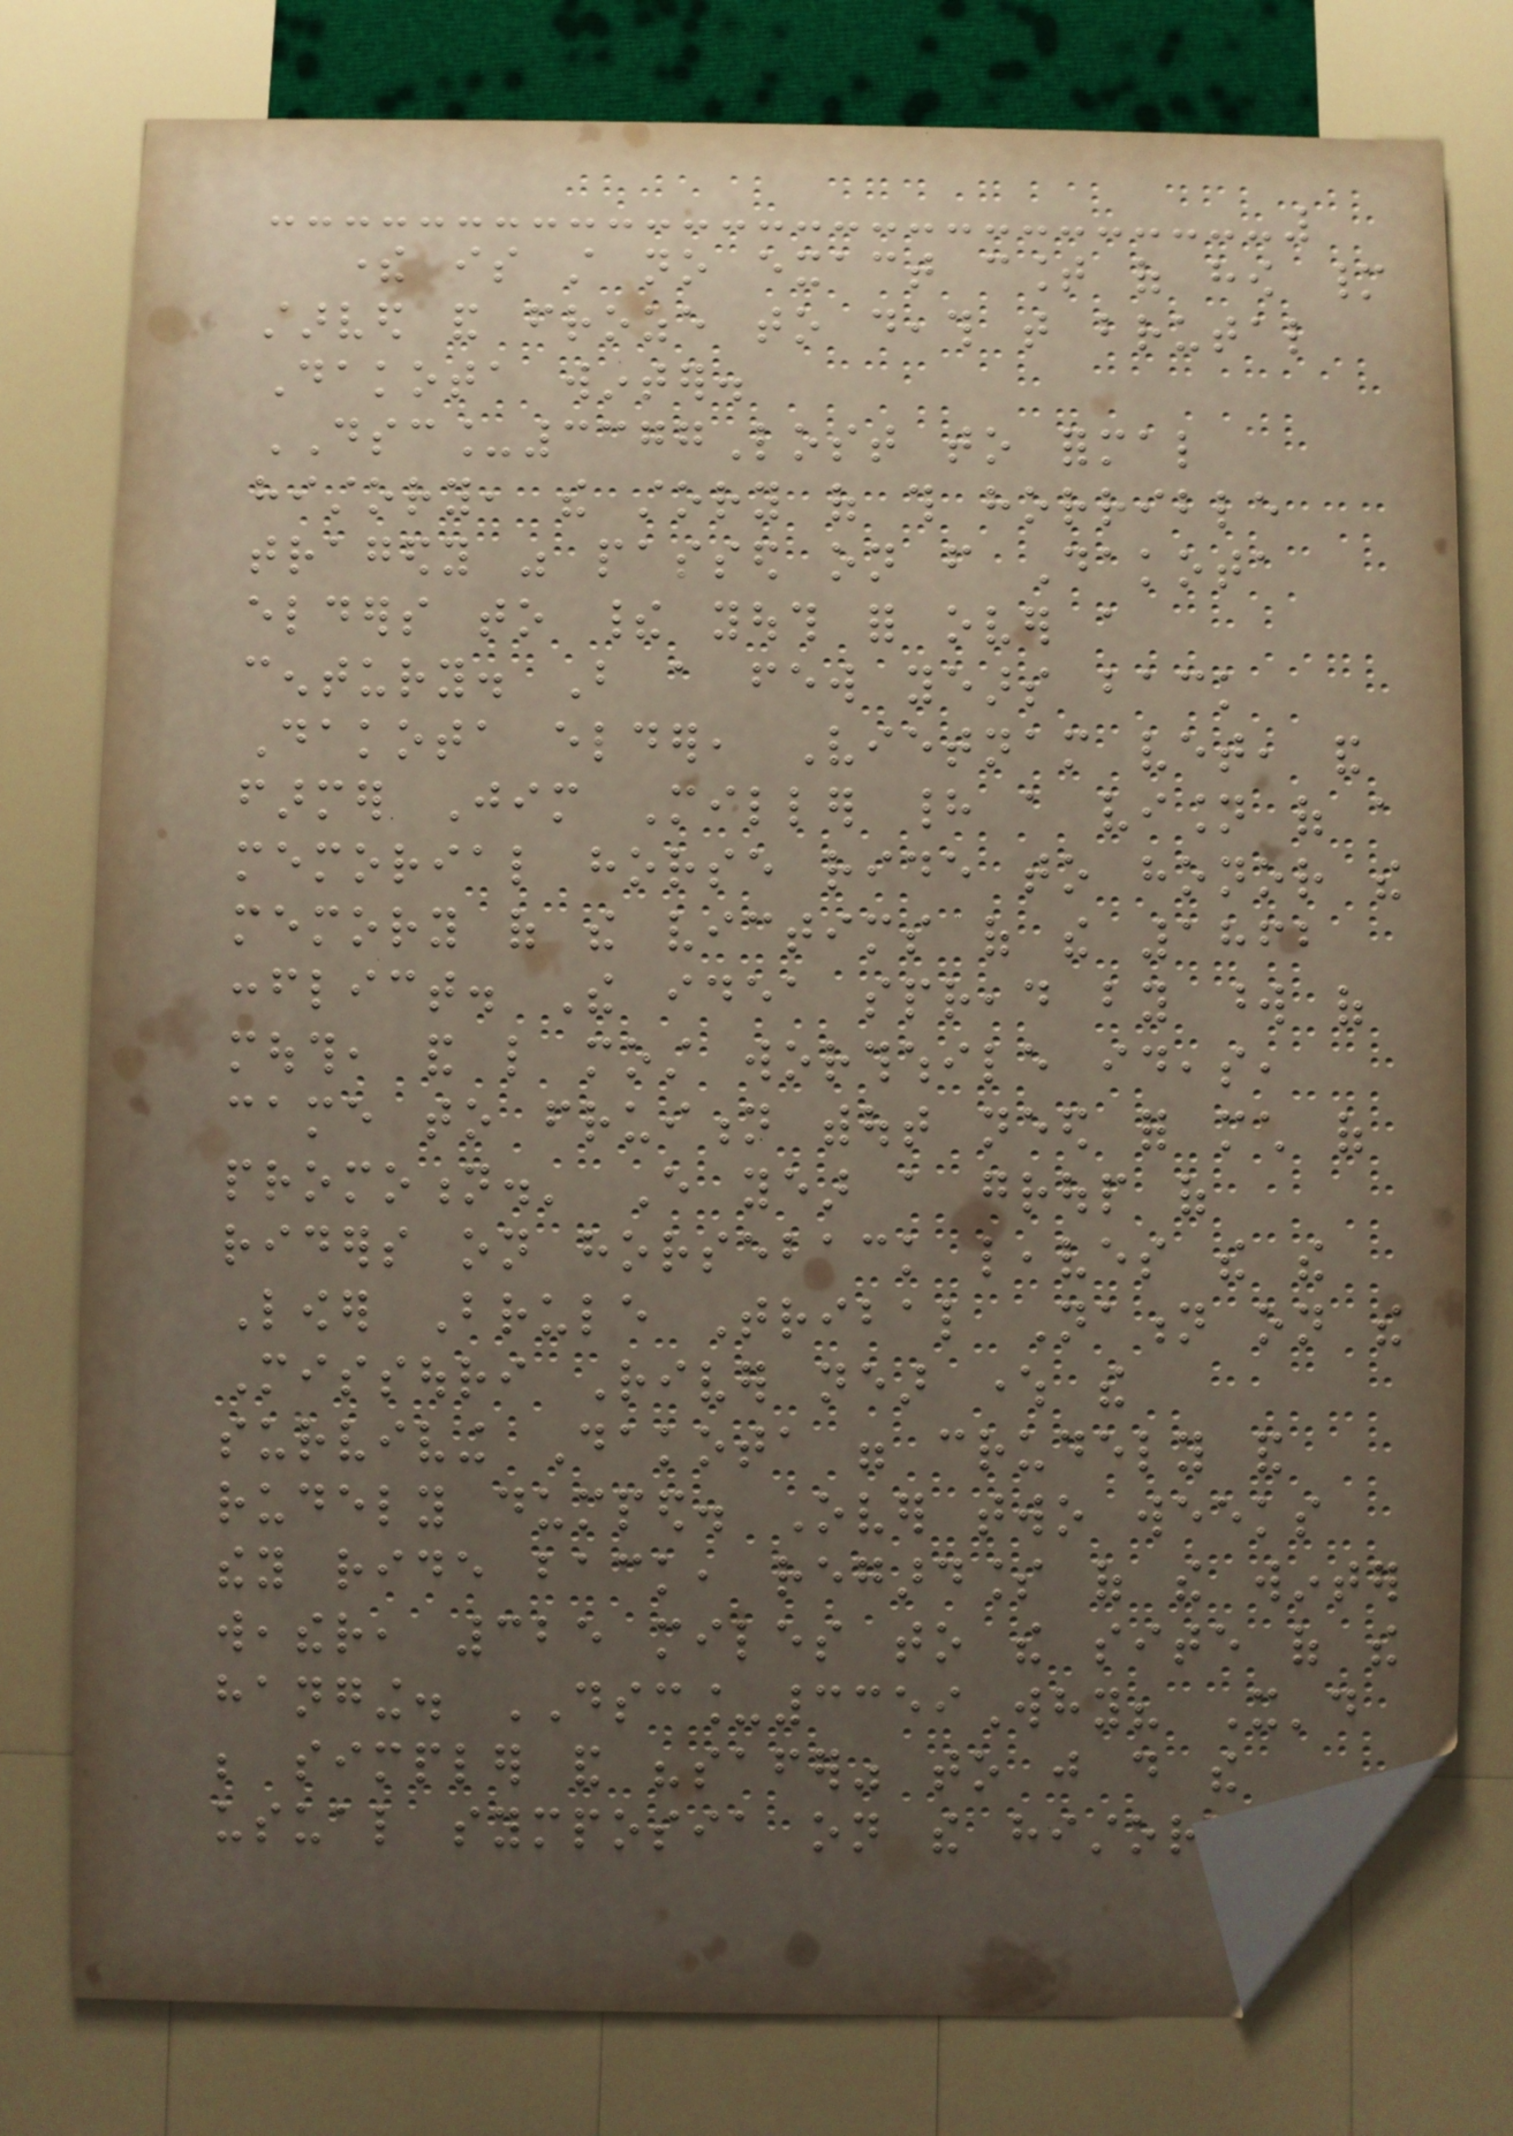there is still no exact count of how many
starved and froze to death that brutal
Dakota winter.
DSC_3377Lost to formal
history, the story of this horrible
tragedy was passed on from Dakota
elders to their youth for over a
century. But a few years back
Dakota elder, Vietnam vet, and
farmer Jim Miller had a vision of a
memorial horse ride to honor the
memory of the victims of the 1862
conflict. The idea spread by word of
mouth, and like most worthwhile ideas,
came to fruition without need for much of
promotion.' Every year a group of
riders on horseback leaves the the
Lower Brule Tribal Nation on the
Missouri River near where the
surviving Dakota were crudely and
rudely dumped. Over two weeks
they ride back, regardless of the winter
weather, 325 miles to the site of the
hanging. DSC_3359Why? It'd
be simpler and "safer" to just do the
usual symposia on the history of the
